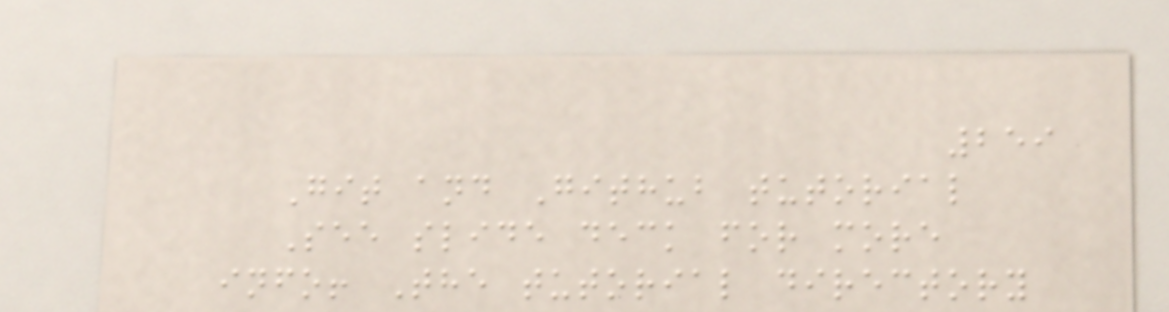259
Git and Github tutorial
See slide deck for more
info! The tutorial directory
